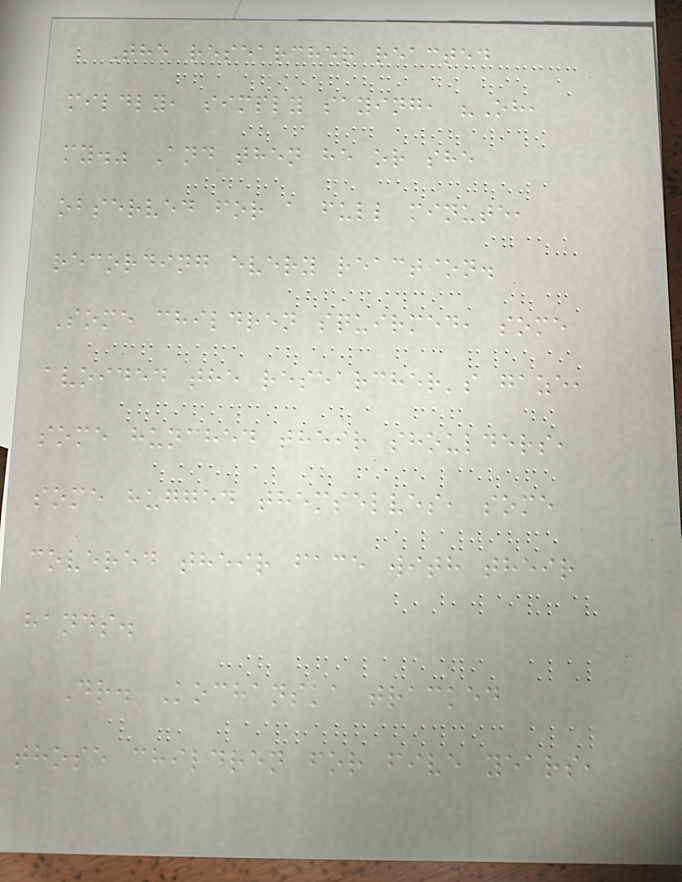The researcher reacted
mildly, simply saying, "Oh,
my." And then he or she
observed for a full minute,
recording every reaction.
Some children squirmed, some
avoided the researcher's gaze,
some hunched their shoulders,
some hugged themselves, some
covered their face with their
hands.
Dr. Kochanska tracked
those children for five years,
